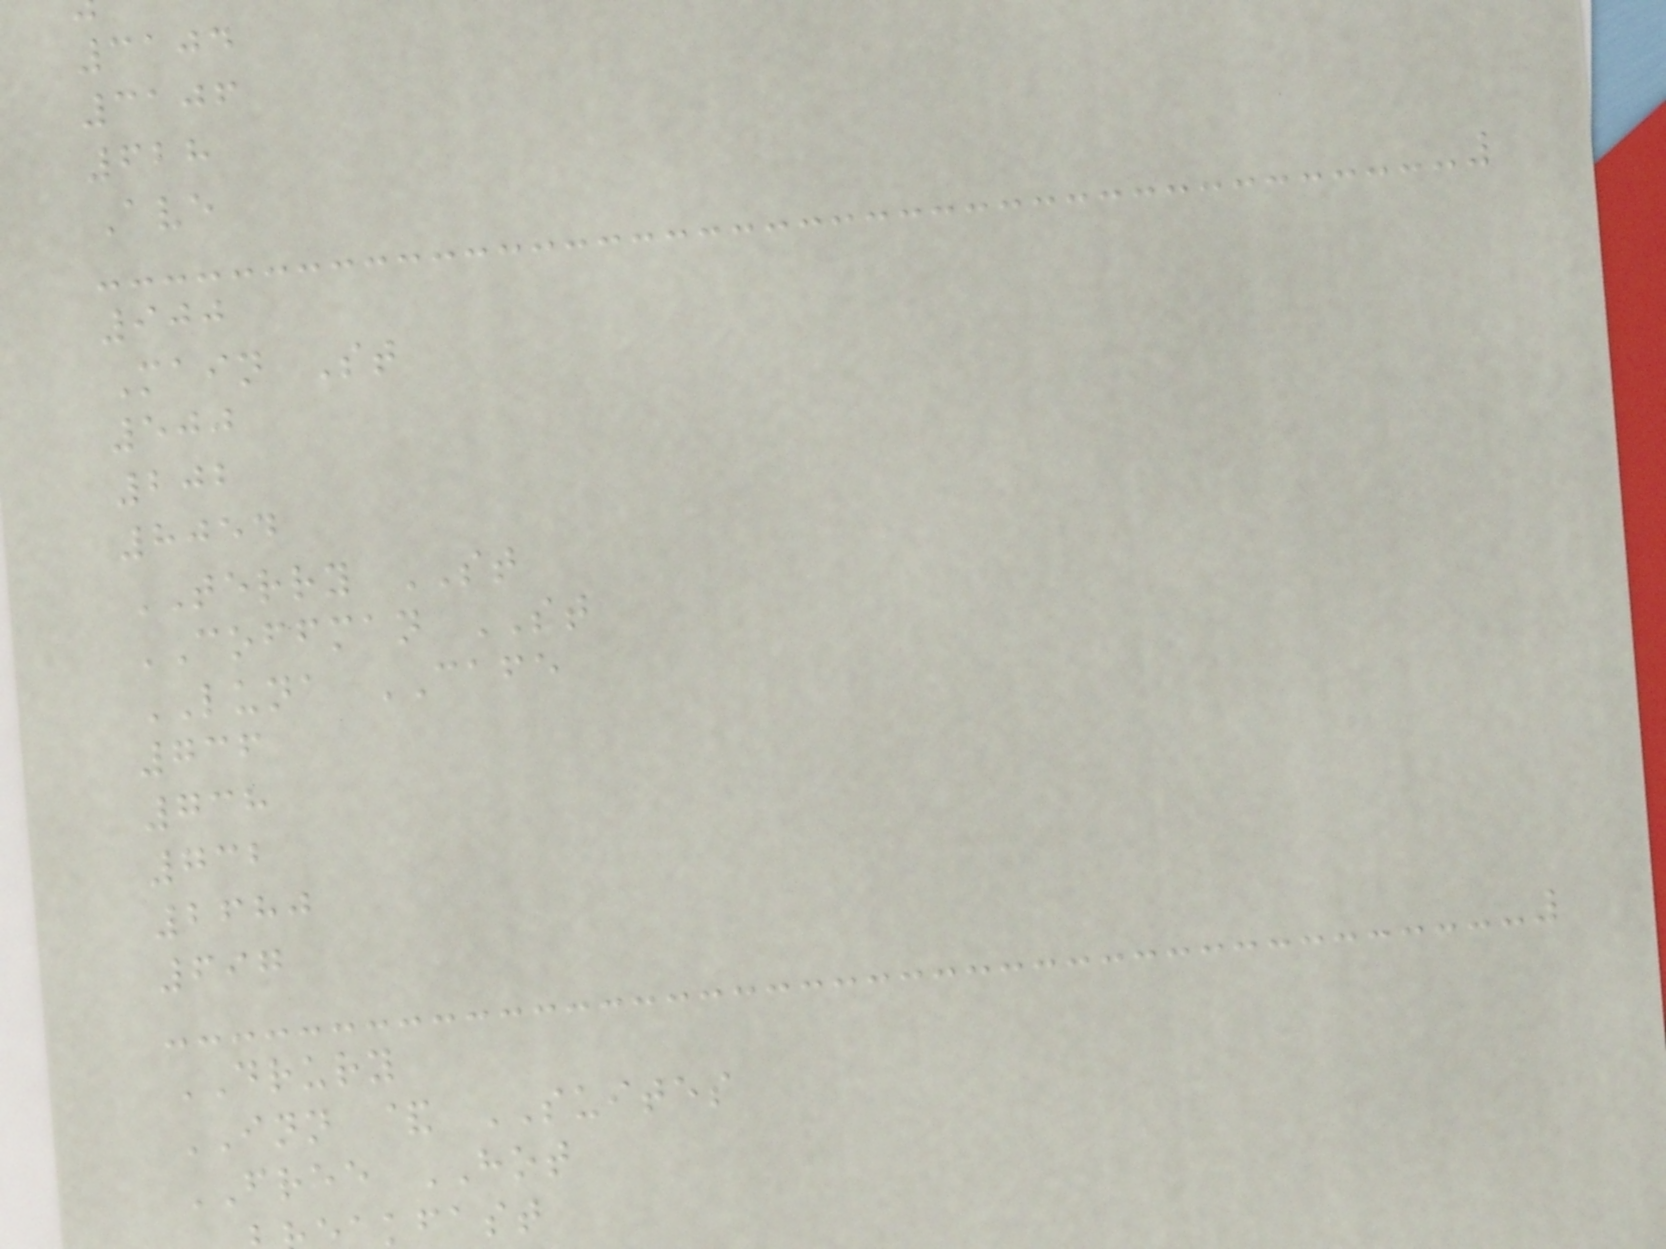3104
3106
628
Ave
900
Main St
500
202
8054
TERRY ST
COFFMAN ST
LUNA CAFE
736
738
732
2680
697
DRURY
INN & SUITES
FREE HOT
kfast
